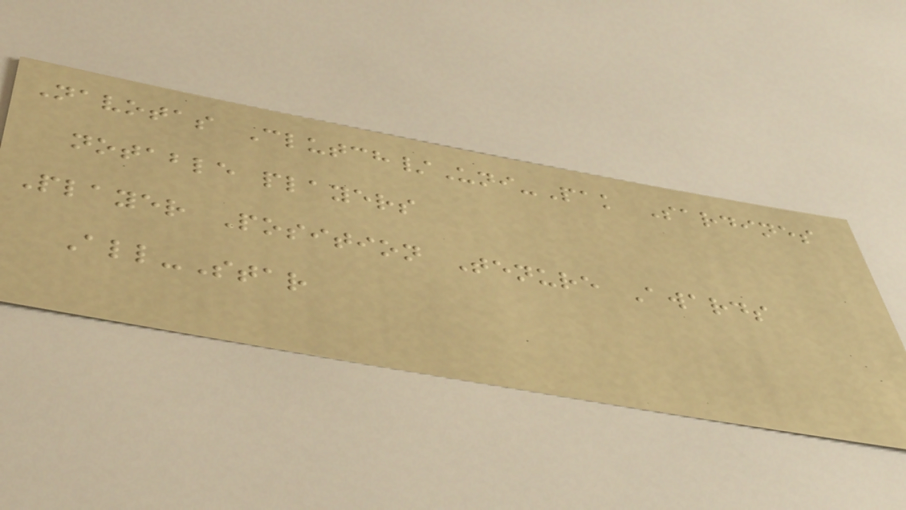Navotas Clutch/Uni-Pak Sardines
notable players
Player Position Tenure Awards
All-Star
